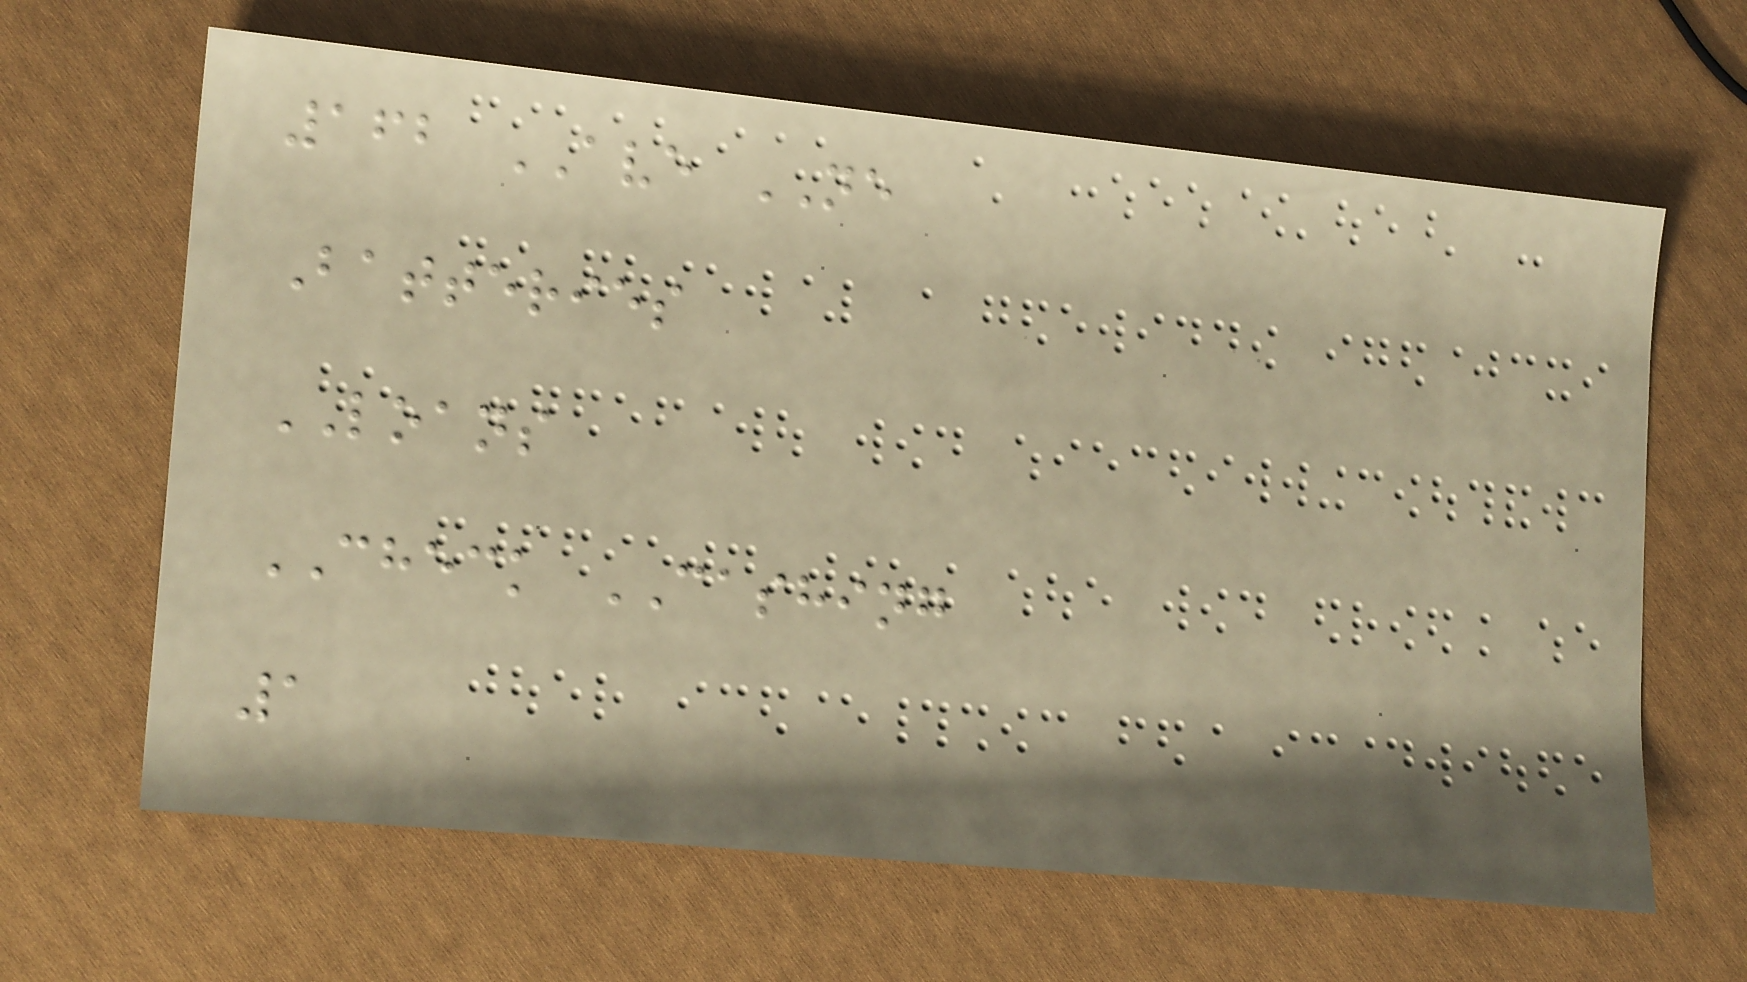162 AVE NE
Batteries
LOANS
CHECK CASHING
1
